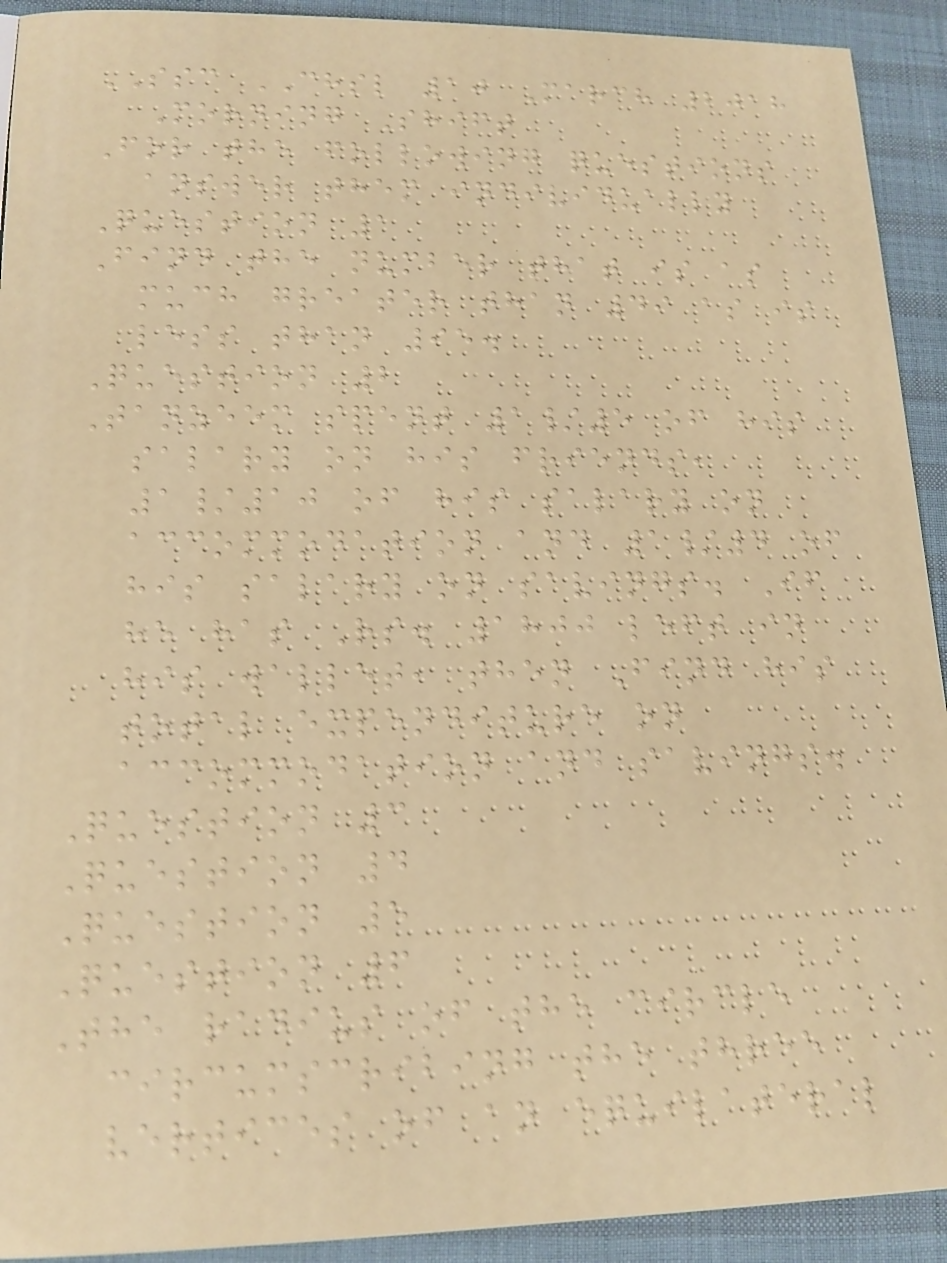SSC CHSL 10 March 2018
Morning Shift
For the following questions
answer them individually
Question 1
Find the number that is as
much greater than 49 as is
less than 95.
Question 2
Tanzeem spent 1/5 of his
salary on his friends,
1/10 of his salary on
accommodation and 1/4 of
his salary on savings. If
he has Rs. 1800 left in
his wallet, then Find his
total expenditure on
accommodation and savings.
Question 3
Question 4
Question 5
Question 6
The radius of the circle
circumscribing the three
vertices of an equilateral
